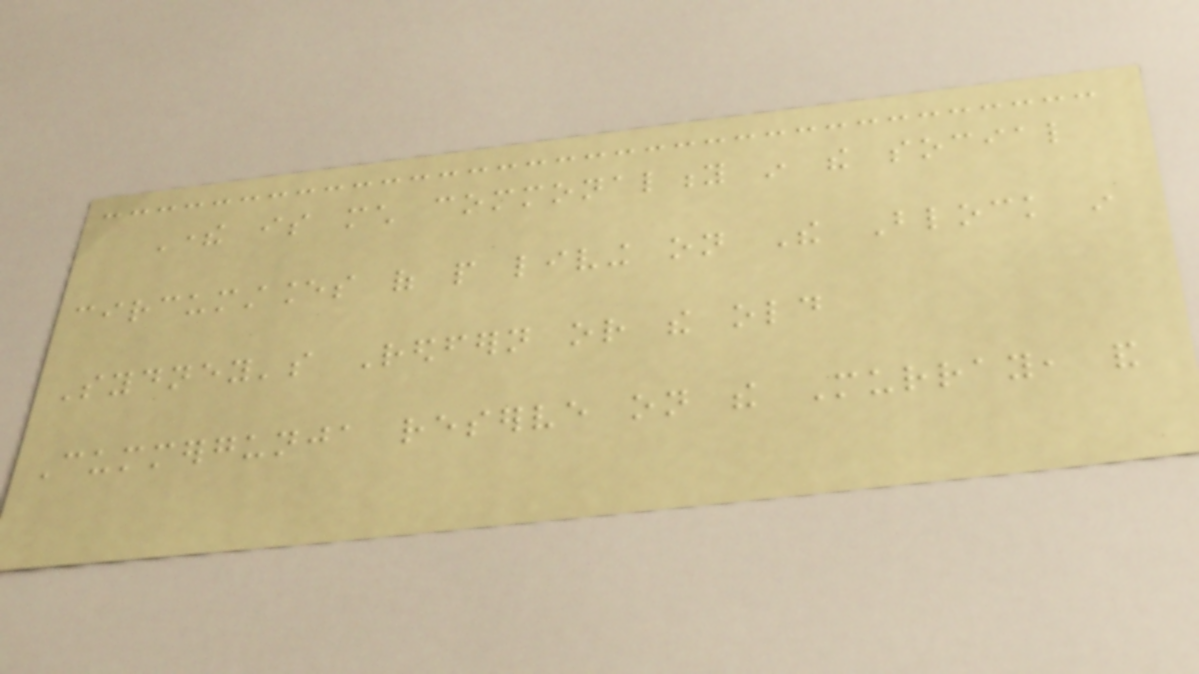There is much commonality in the social
circumstances of people living on The Block in
Sydney's Redfern or the old
Cummergunja reserve on the Murray, and
